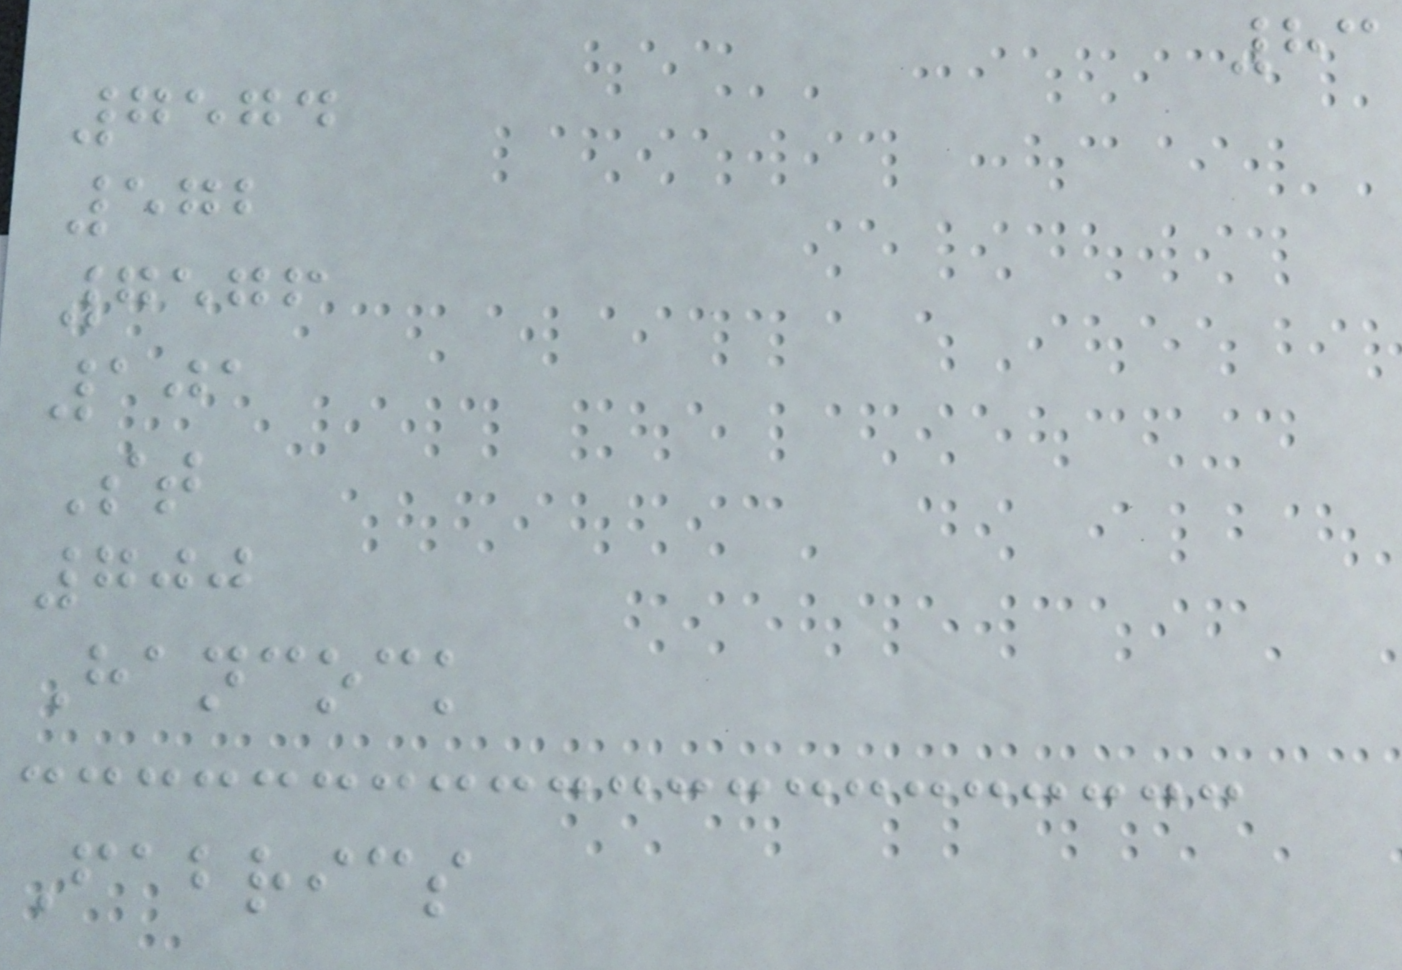83
7574
572
7576
101
St
700
Hancock
Fabrics
